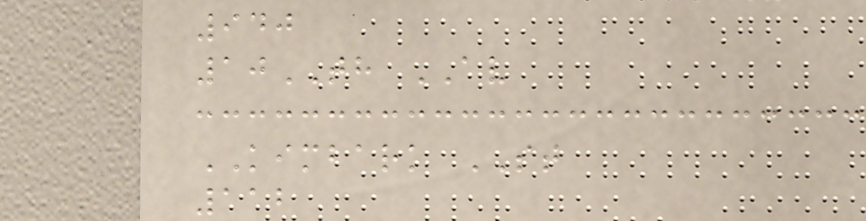940
10TH AV
KIMBARK ST
112
